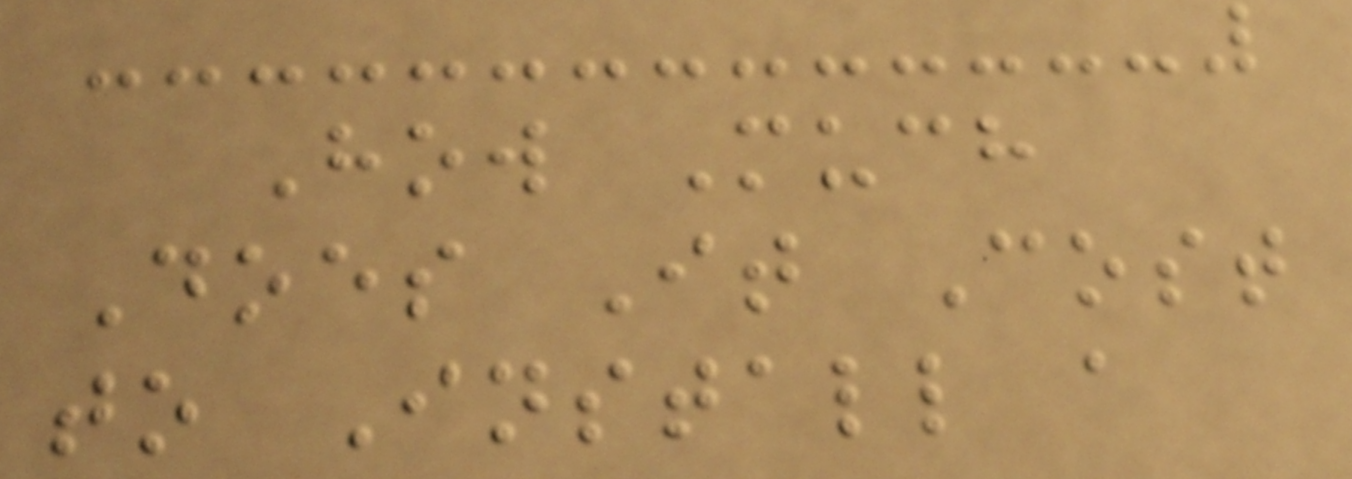How Much
Does It Cost
to Install a
